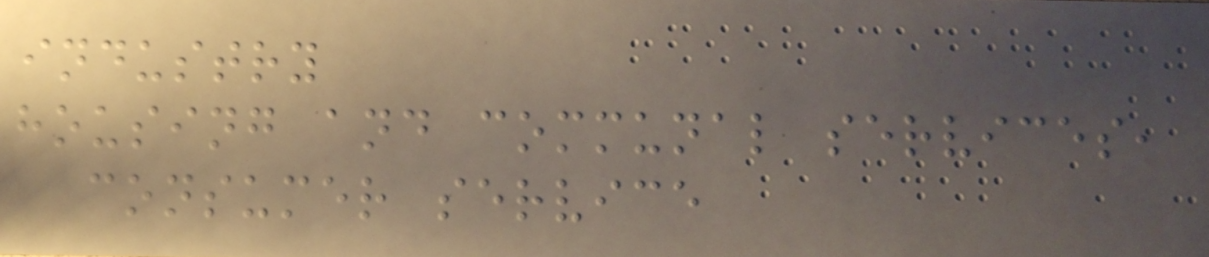industry
housing and communal services,
consumer service
